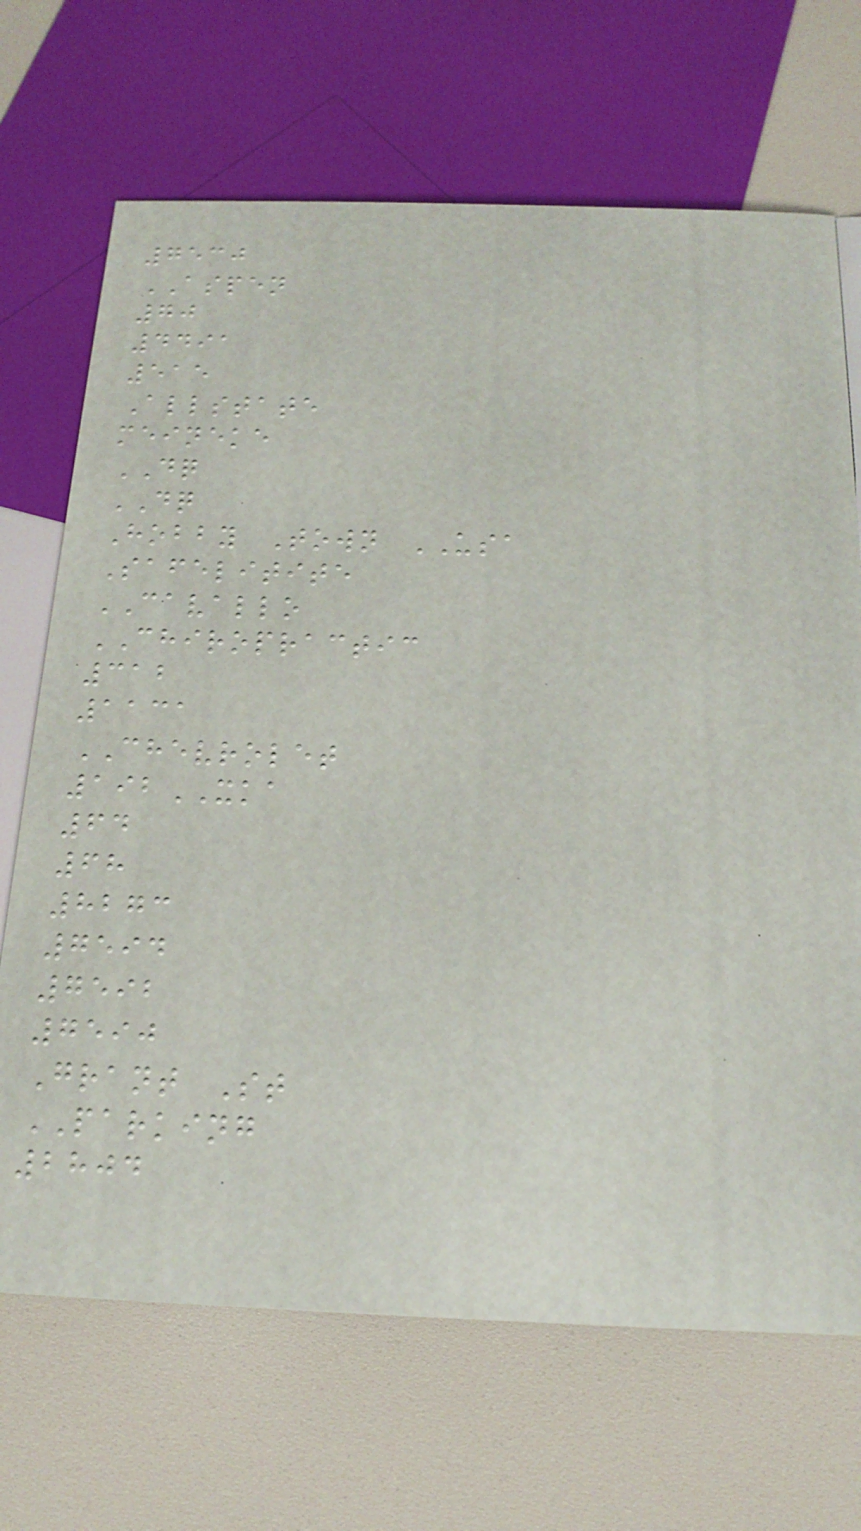7530
ASPEN
70
4491
515
Allstate
meineke
DQ
DQ
Hobby Town USA
Safelitite
CAVALLO
CHIROPRACTIC
312
1131
CHEVROLET
192XKA
64
68
8273
7594
7592
7590
Grant St
PARKING
2804
